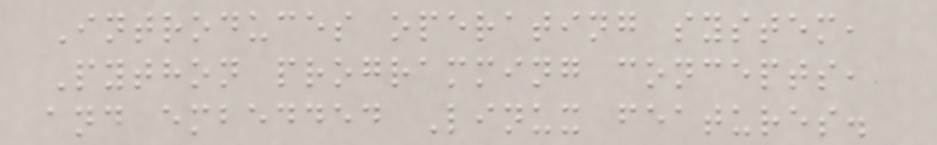Introduces operating system,
Python programming concepts,
and embedded Linux features.
